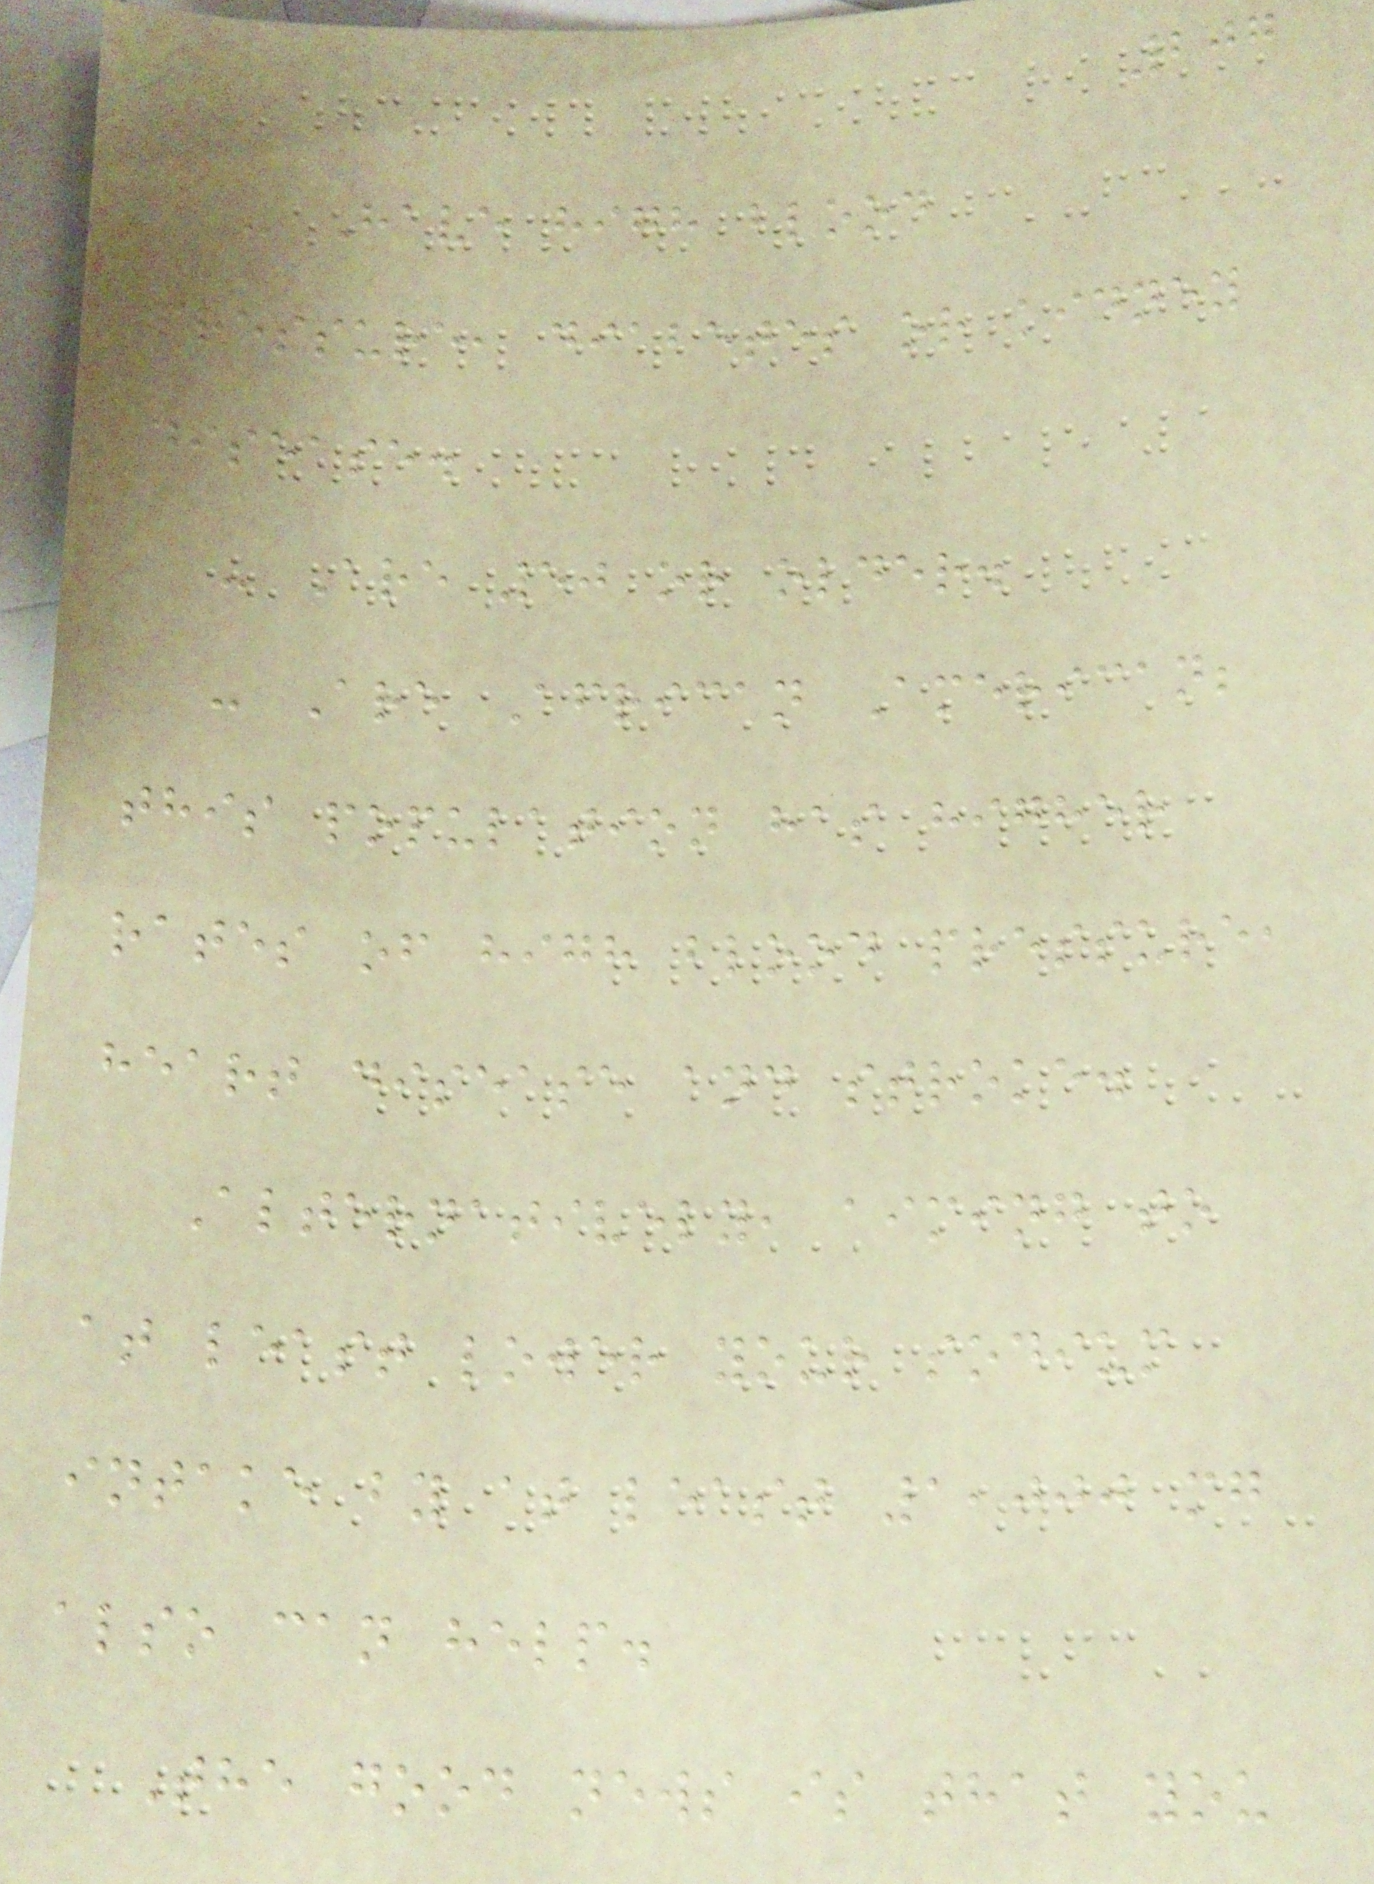207
- Have high blood
pressure, diabetes or kidney
disease.
- Are 50 or older.
- Are African American;
this population has higher
rates of high blood pressure,
heart disease and stroke.
Alternatively, aiming to
at least lower your sodium
intake by at least 1,000 mg
also can help.
The good news is that you
